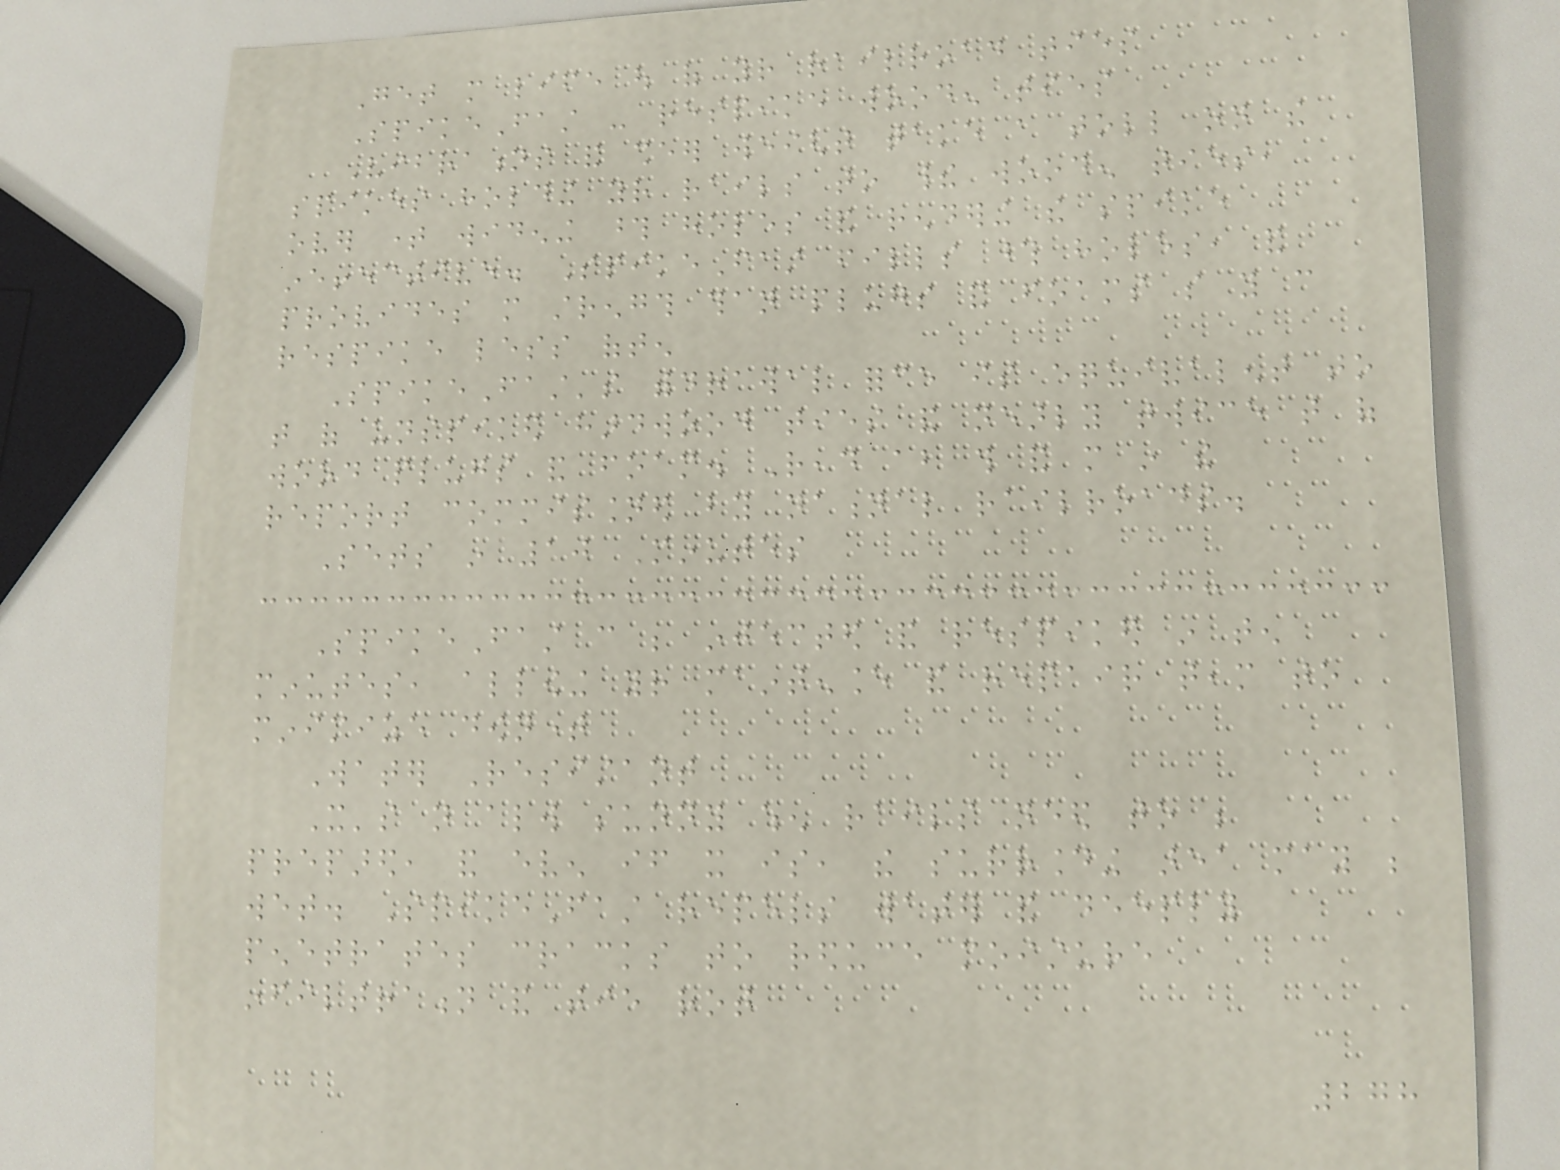Get more life out of your railroad ties
SpikeFast - respike wooden ties
Vibrations and sheer weight take a toll on the
spikes holding your rails to their wooden ties,
over time widening those holes and rendering the spike
ineffective. SpikeFast fills those holes, and
provides more strength than plugs and foams so you can
respike less often
SpikeFast's withdrawal force is equivalent to
that of unspiked hardwood ties and nearly twice that of
wood plugs and foam. Read about this and more in the
report commissioned by national railroads.
Sets in 10 Minutes
SpikeFast can be injected and respiked in ten
minutes, allowing your maintenance and repair team to
minimize downtime
Water Resistant
It's not always sunny when rails need to be
prepared, and even if it is, the surrounding area may be
wet. SpikeFast repels water and deeply
penetrates cracks to reduce moisture
infiltration and tie rot
278
